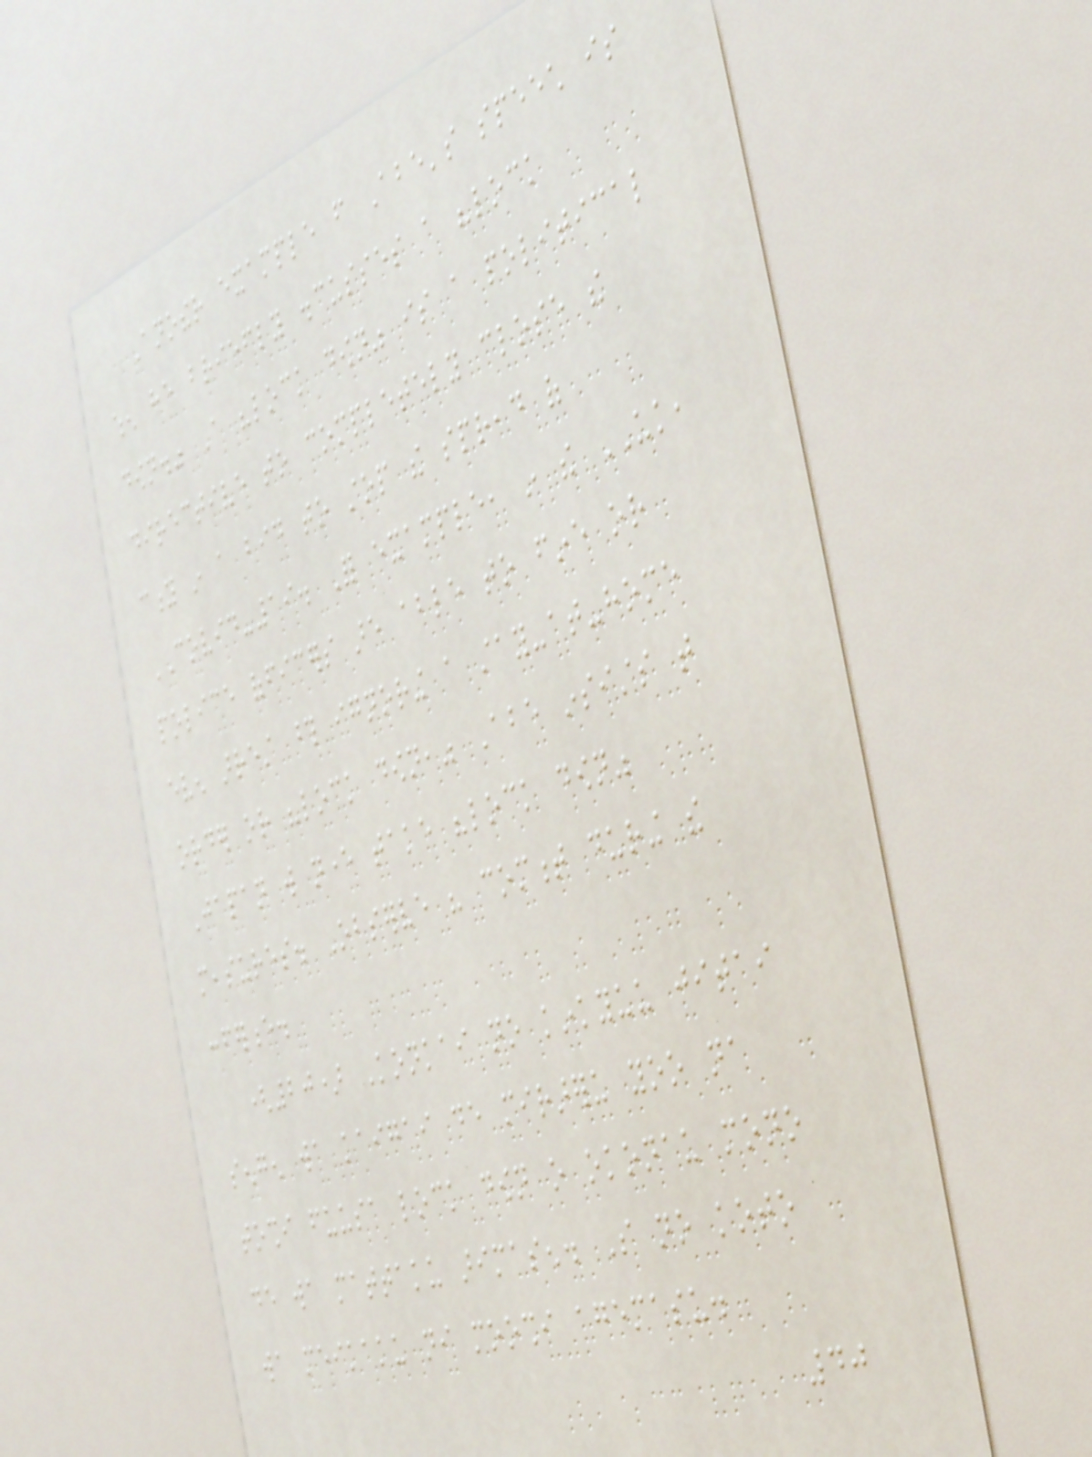Another example from Abe's speech is
when he briefly discusses a "lock
down." A "lock down" is a political
directive to completely close the
city in a bid to stop the spread of
COVID-19. For example, in the UK,
police officers are able to fine or
even arrest those ignoring a stay-at-home
order or "lock down," Abe insists that
Japan will never take "lock down"
measures. Observe his comment during the
conference.
(20) Konkai no kinkyuu jitai
sengen wa kaigai de mirareru yoo na
toshi fuusa lock down o okonau mono
de wa mattaku arimasen. So no koto
wa meikaku ni mooshi agemasu.
40
